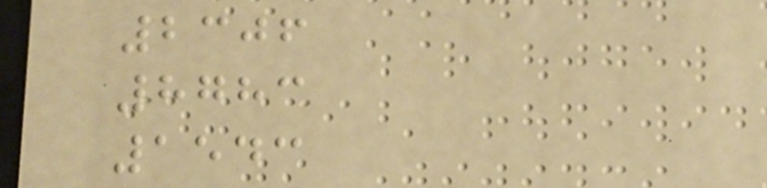2306
8783
1543
